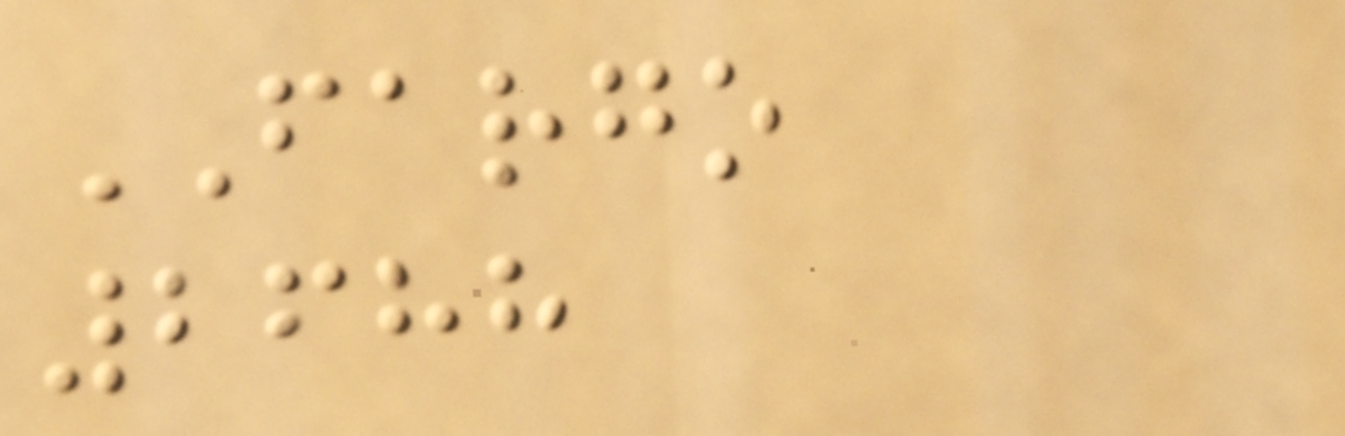FARGO
2688
